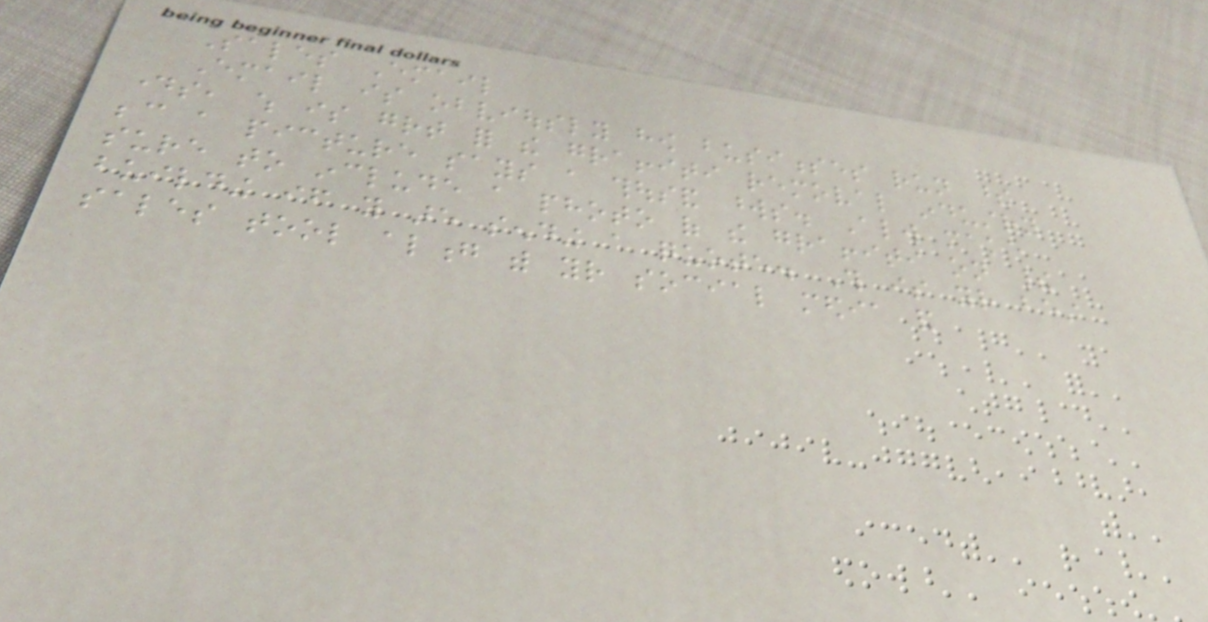Sales Email
Email is obviously how businesses run these
days, which is great for the graffiti removal industry
because a picture says a thousand words. Always make
sure to include a photo of the graffiti on their
building if you are sending a quote. This is your best
sales tool along with your social media and
